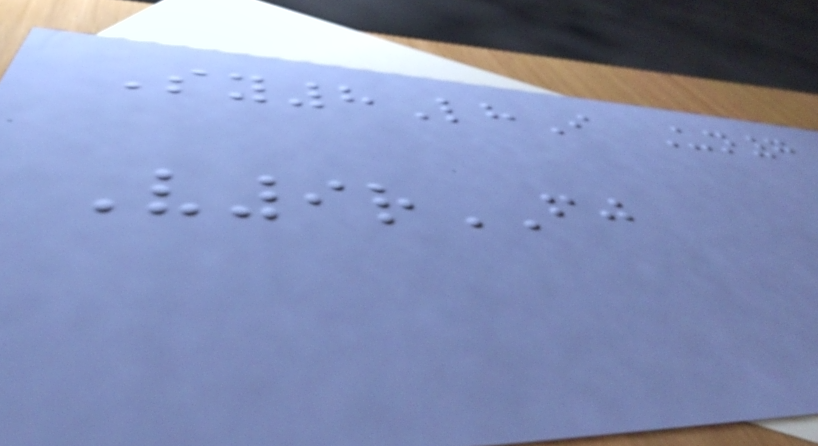Sy8LhI Un7
V9rFJ
